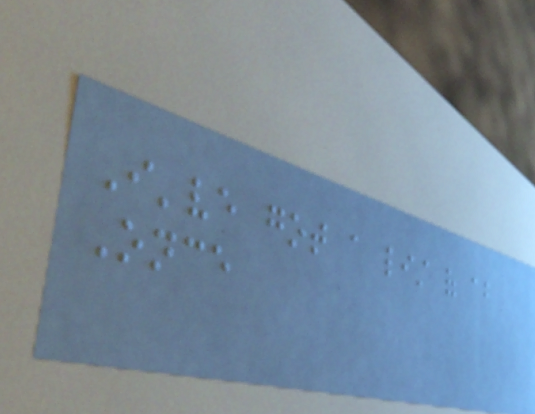I've got a list of about
Once
